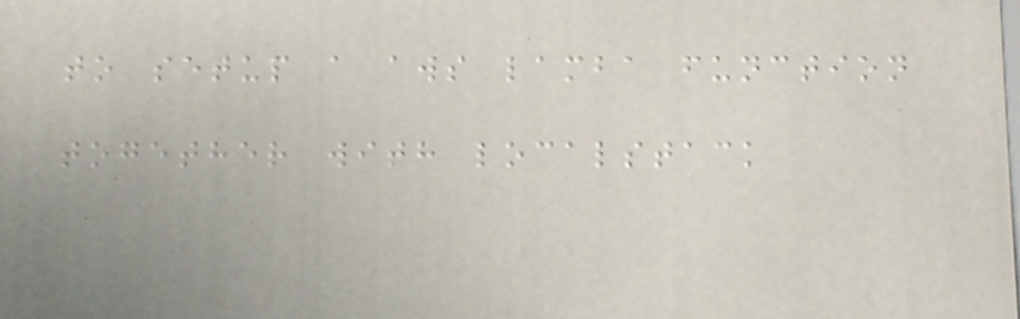to setup a aws lamba function
together with localstack
